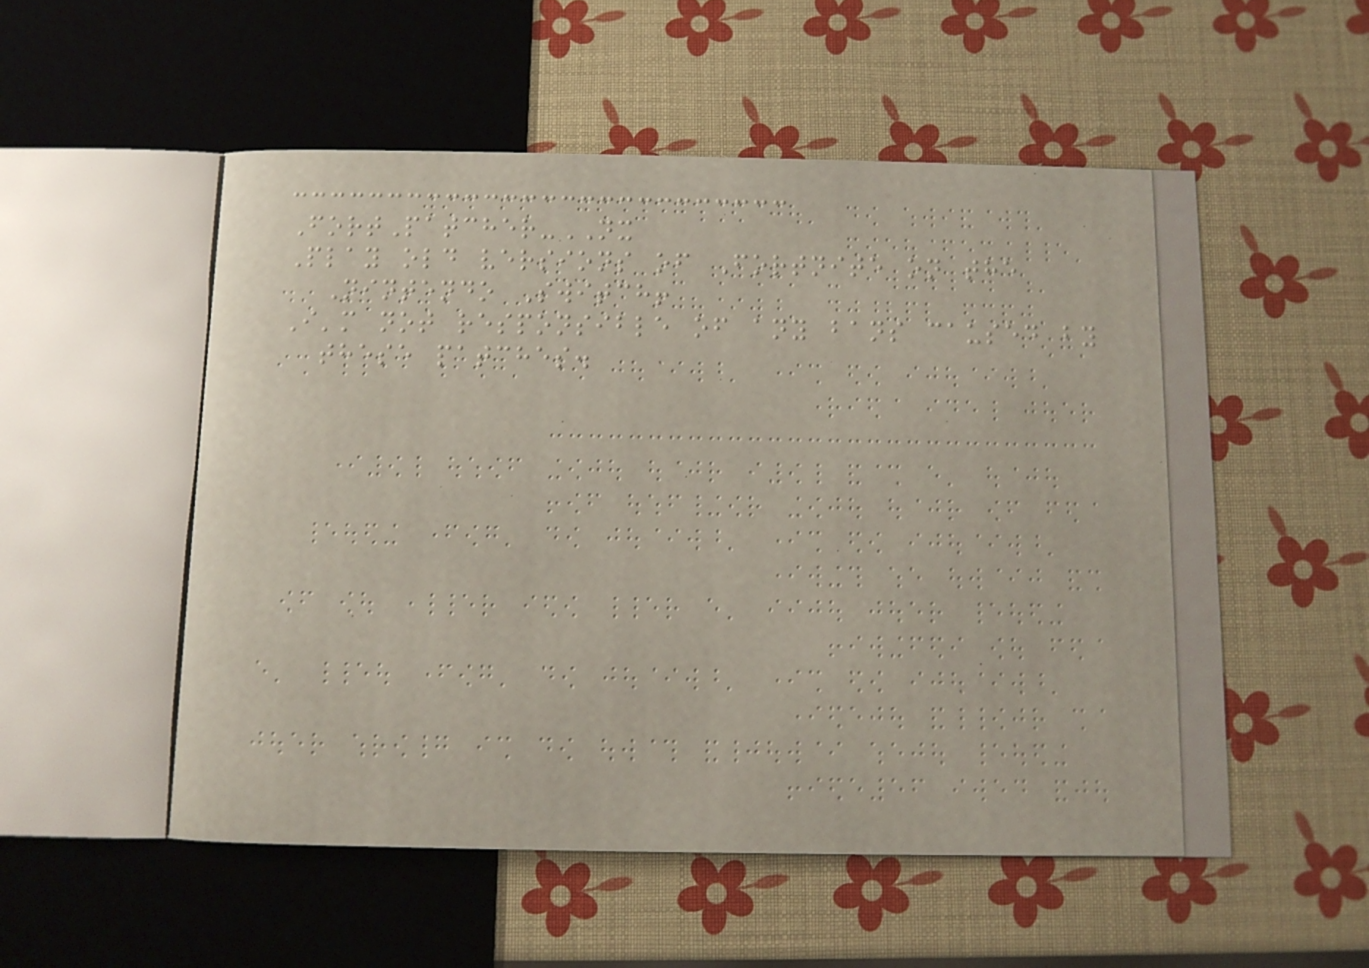FortPatcher-NX
Play old versions of Fortnite on the
Nintendo Switch!
I'm not responsible of any bans caused by
these patches.
